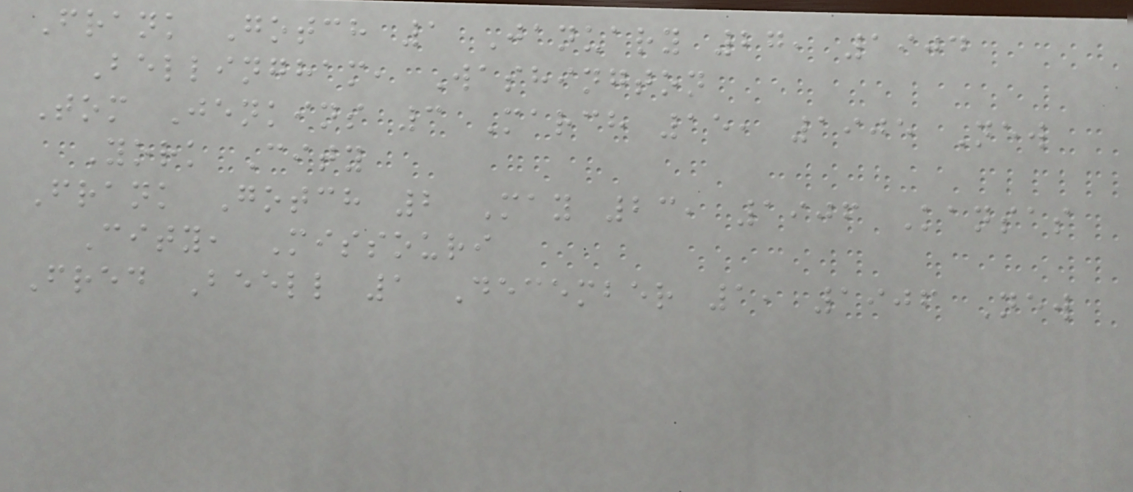Frank Gotch 1 January 27, 1904
Bellingham, Washington
Tom Jenkins 3 March 15, 1905 New
York City
Frank Gotch 2 May 23, 1906 Kansas
City, Missouri
Fred Beell 1 December 1, 1906 New
